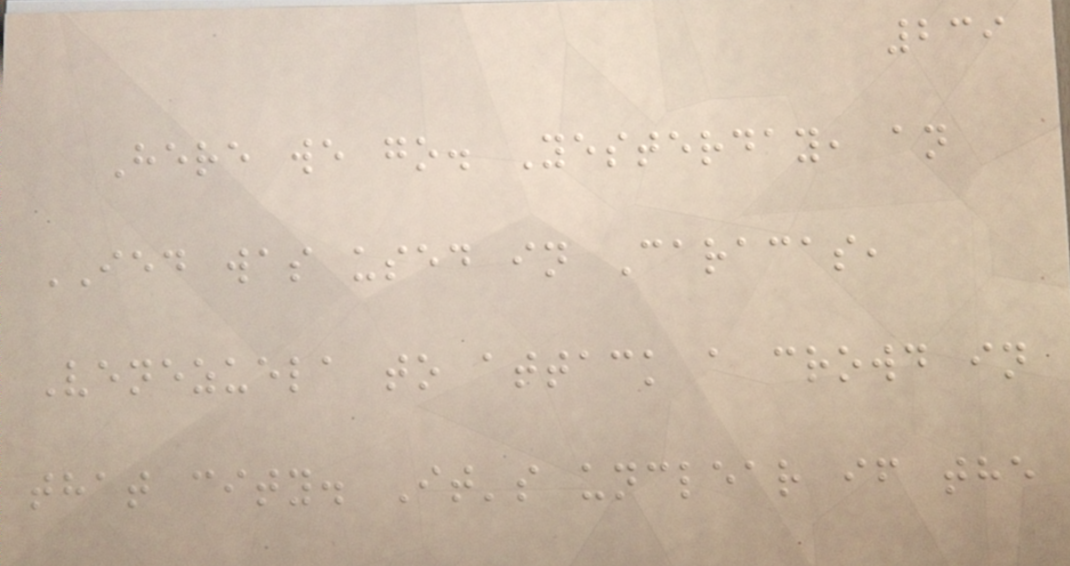239
Here we go. Yesterday, an
IED was used in Caracas,
Venezuela to attack a crowd in
that city. It's unclear if the
